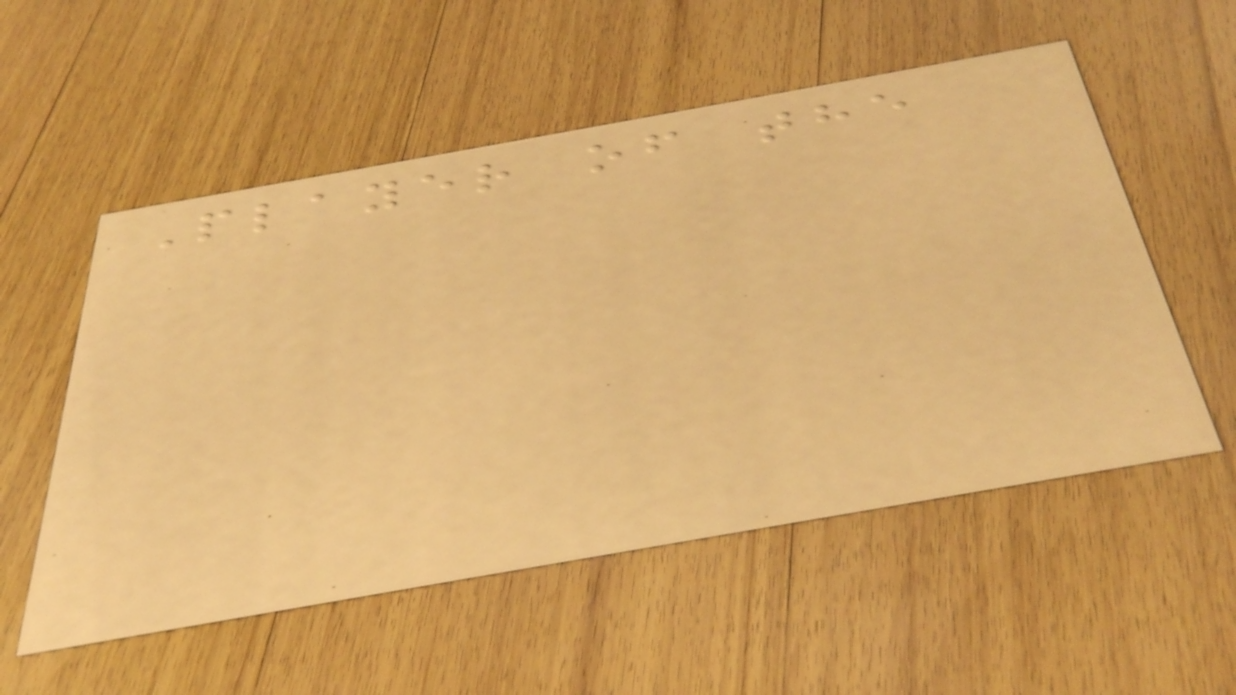Player of the
